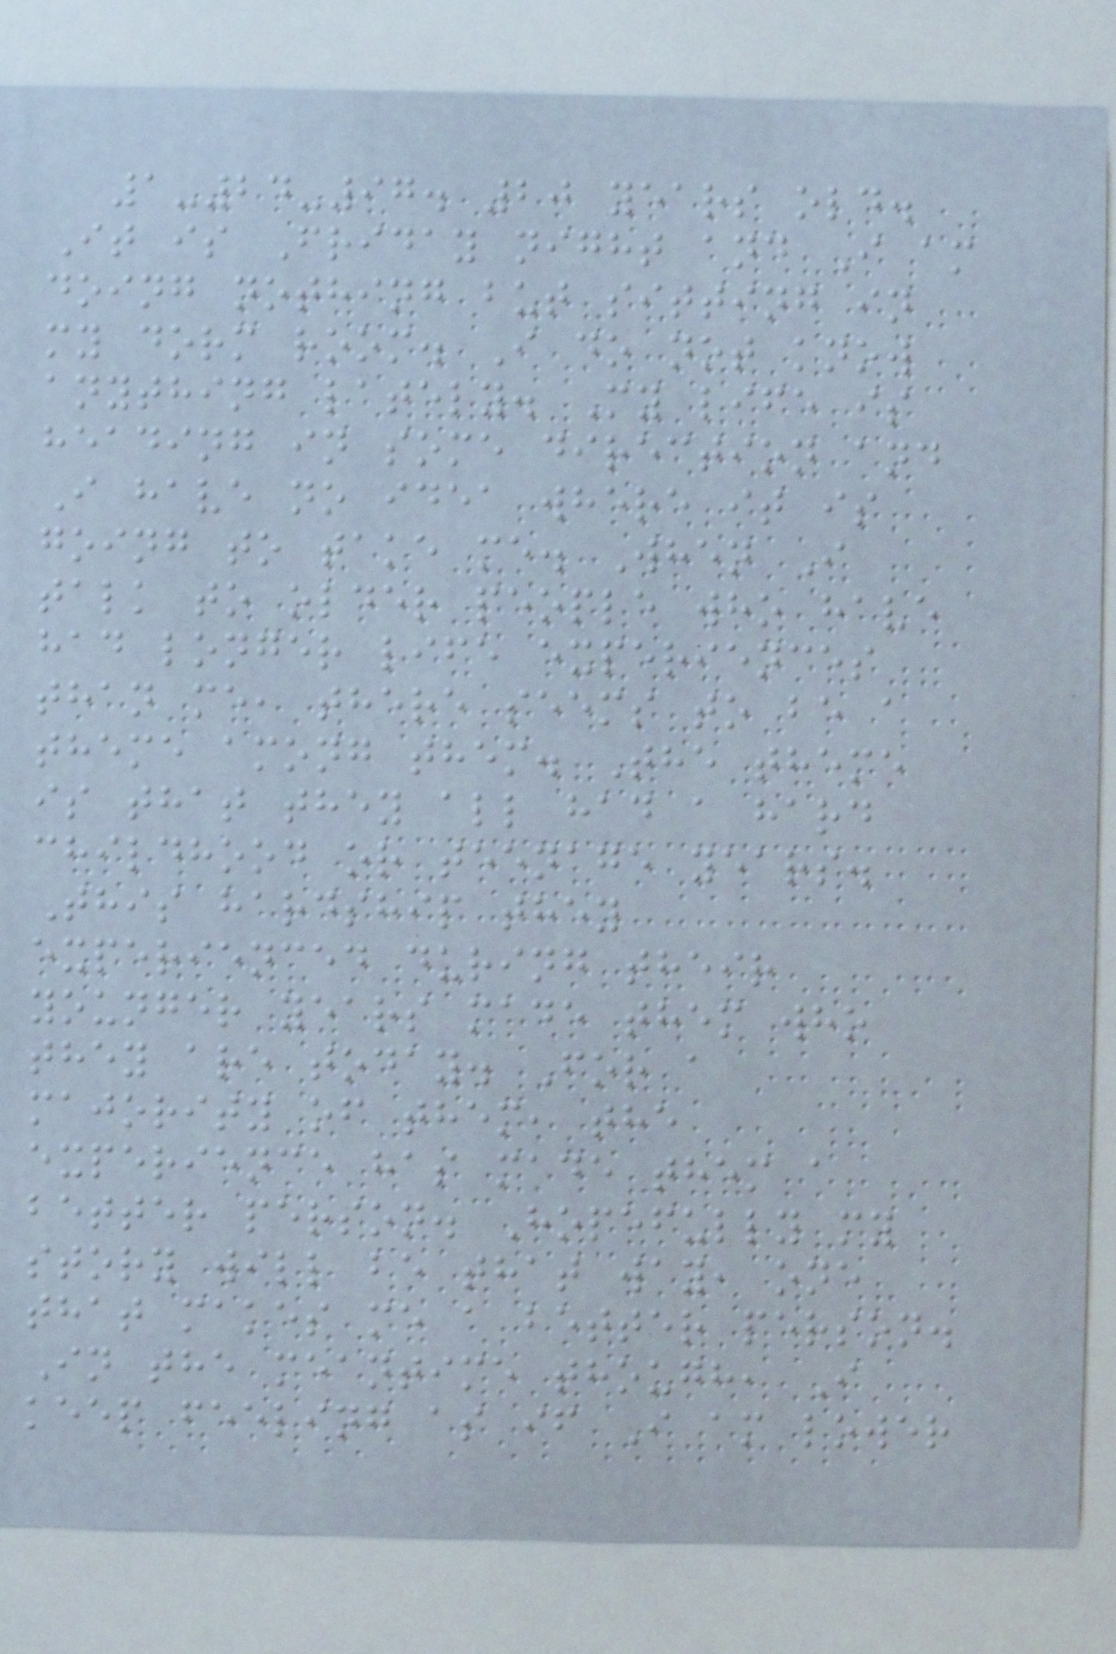1-24-97. 20 years old.
It is Friday night and I am
doing nothing but sitting in
my dorm room. I do not know
anything lately. My life is
heading in some direction and
I have no idea where it is
going to take me. When I
talk to older people who have
had longer life experiences
than me, there seems to be a
theme among them. The theme
is that they all had a hard
childhood or teenage years.
This hardship they
experienced during their
younger years made them who
they are today. For a
majority of them, the
experience has made them a
better person. Hopefully my
story will be that way, one
that makes me a better person.
In the meantime though, I
keep feeling as if I am lower
